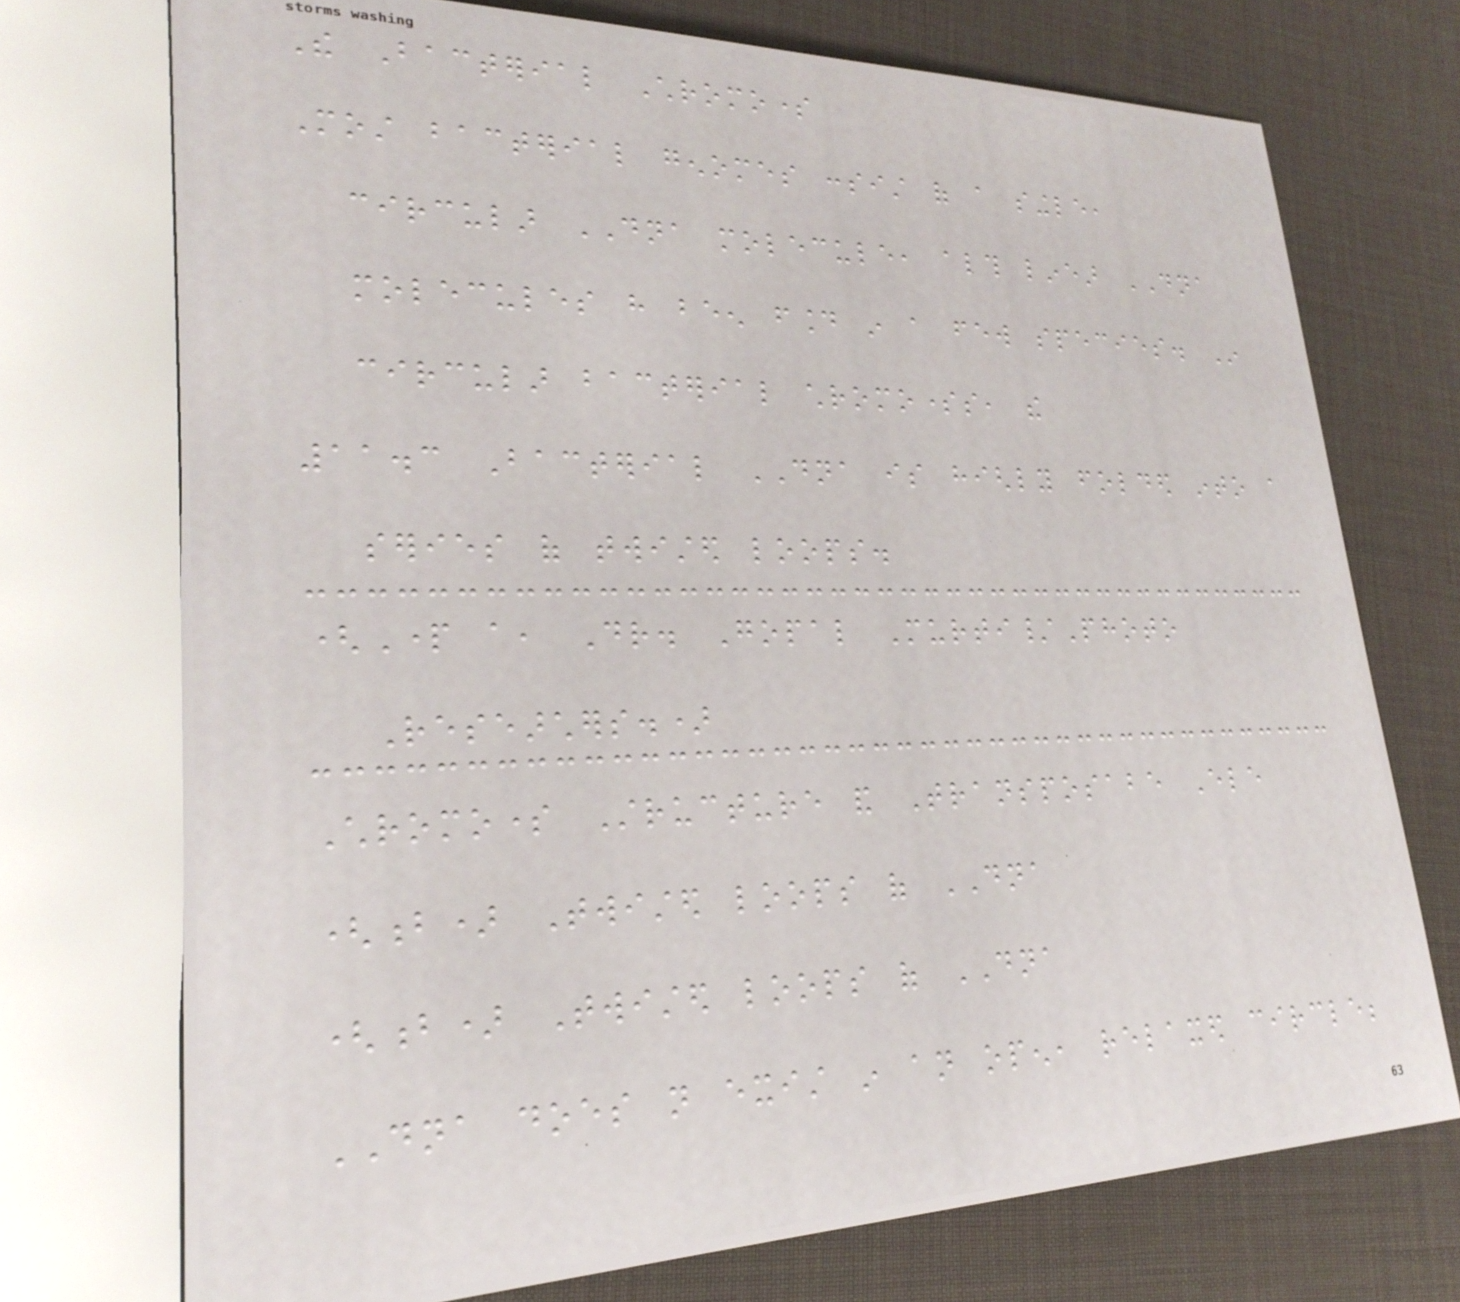The Bacterial Chromosome
Most bacterial genomes consist of a single,
circular DNA molecule, although linear DNA
molecules have been found in a few species. In
circular bacterial chromosomes, the
11.3 Bacterial DNA is highly folded into a
series of twisted loops.
(Part a, Dr. Gopal Murti/Photo
Researchers.)
Chromosome Structure and Transposabe Ele
(b) Twisted loops of DNA
(b) Twisted loops of DNA
DNA does not exist in an open, relaxed circle;
